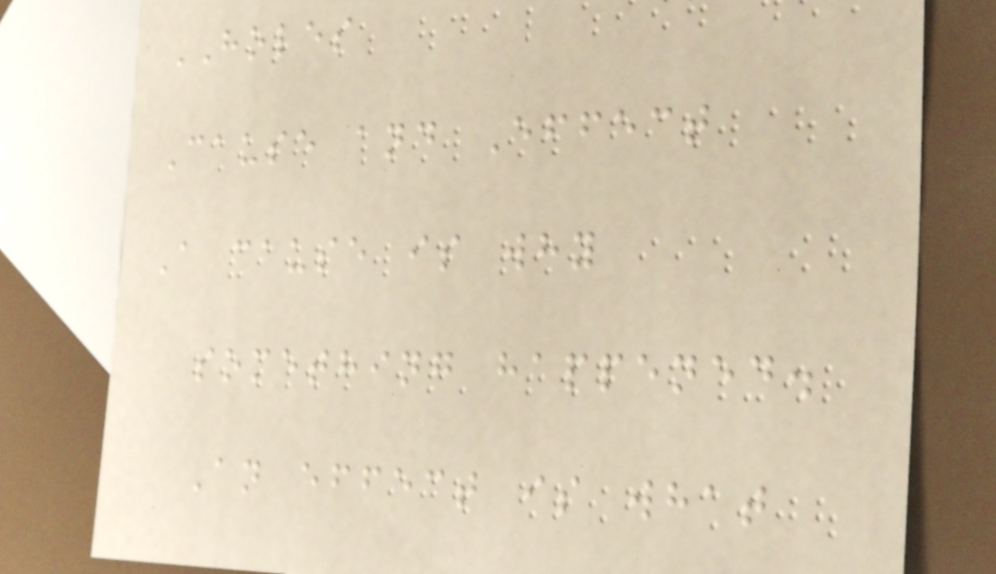HOLES
Cause and Effect
A cause is why
something happened.
An effect is what
